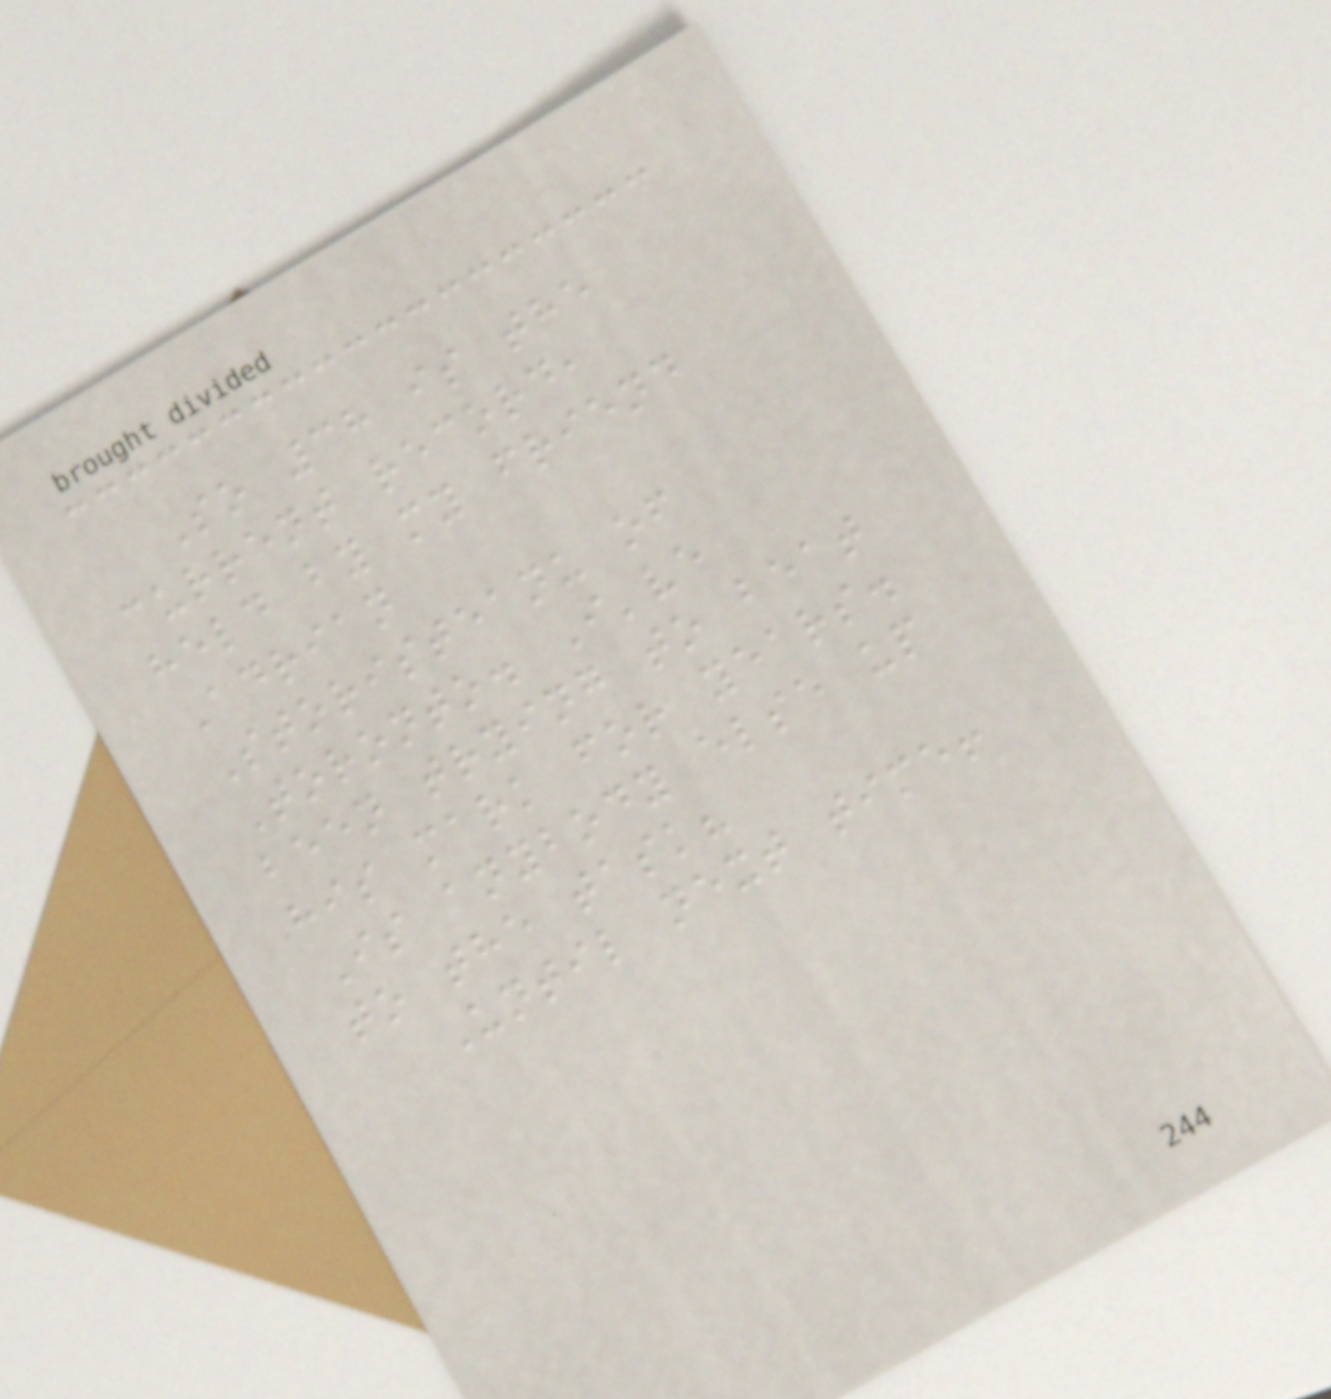So 38 is the
current record,
held by my friend
Adrian
Storisteanu of
Toronto. I've
been trying to beat
his mark for years.
Is anybody else up
to the task?
Until next time!
